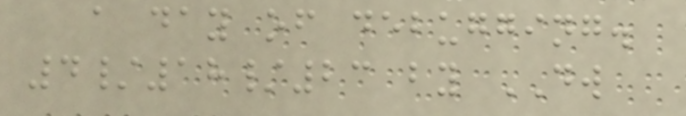a day of debugging.
4/18/23 by DW
